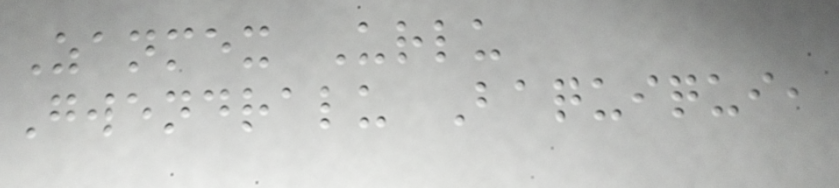Zanmex Urlu
Gwendralu Baquiqui,
